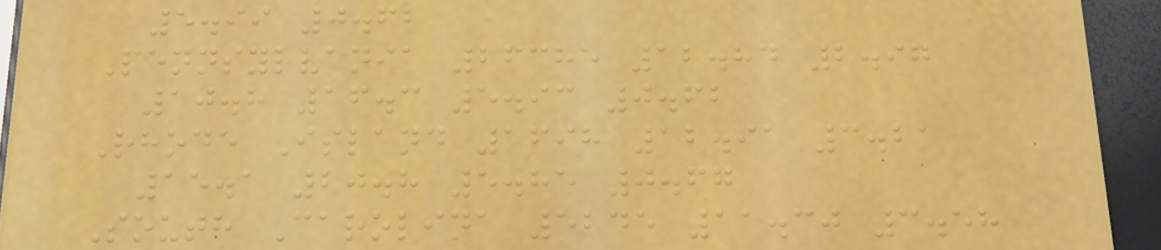5.99 0.62
Pennsylvania 26385 12.84 2.97
10.8 16.3 5.93 0.62
Rhode Island 1698 12.91 3.21
15.1 20.8 5.85 0.67
South Carolina 5245 11.30 3.58
